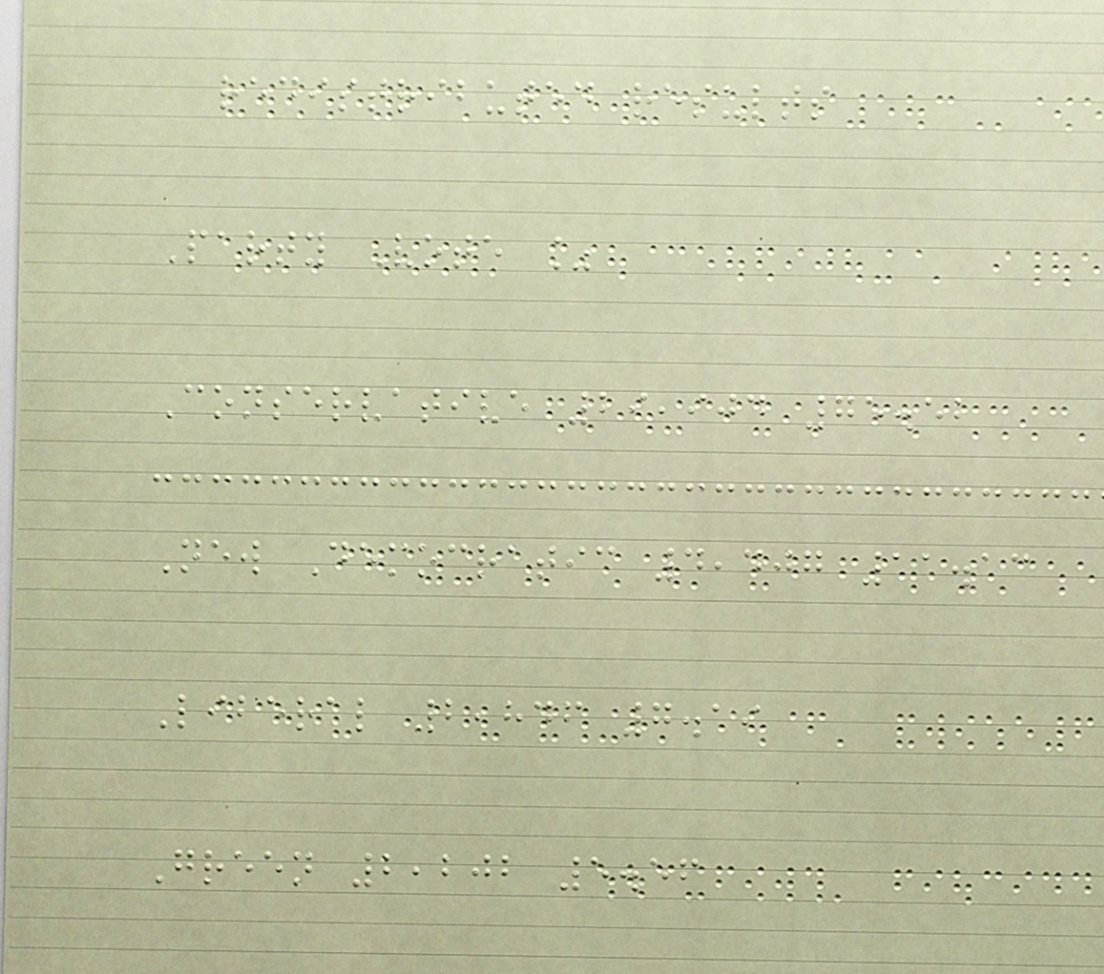redistributed results
Party Vote %
Conservative 29,904 75.52
New Democratic 4,407 11.13
Liberal 2,846 7.19
Green 2,202 5.56
